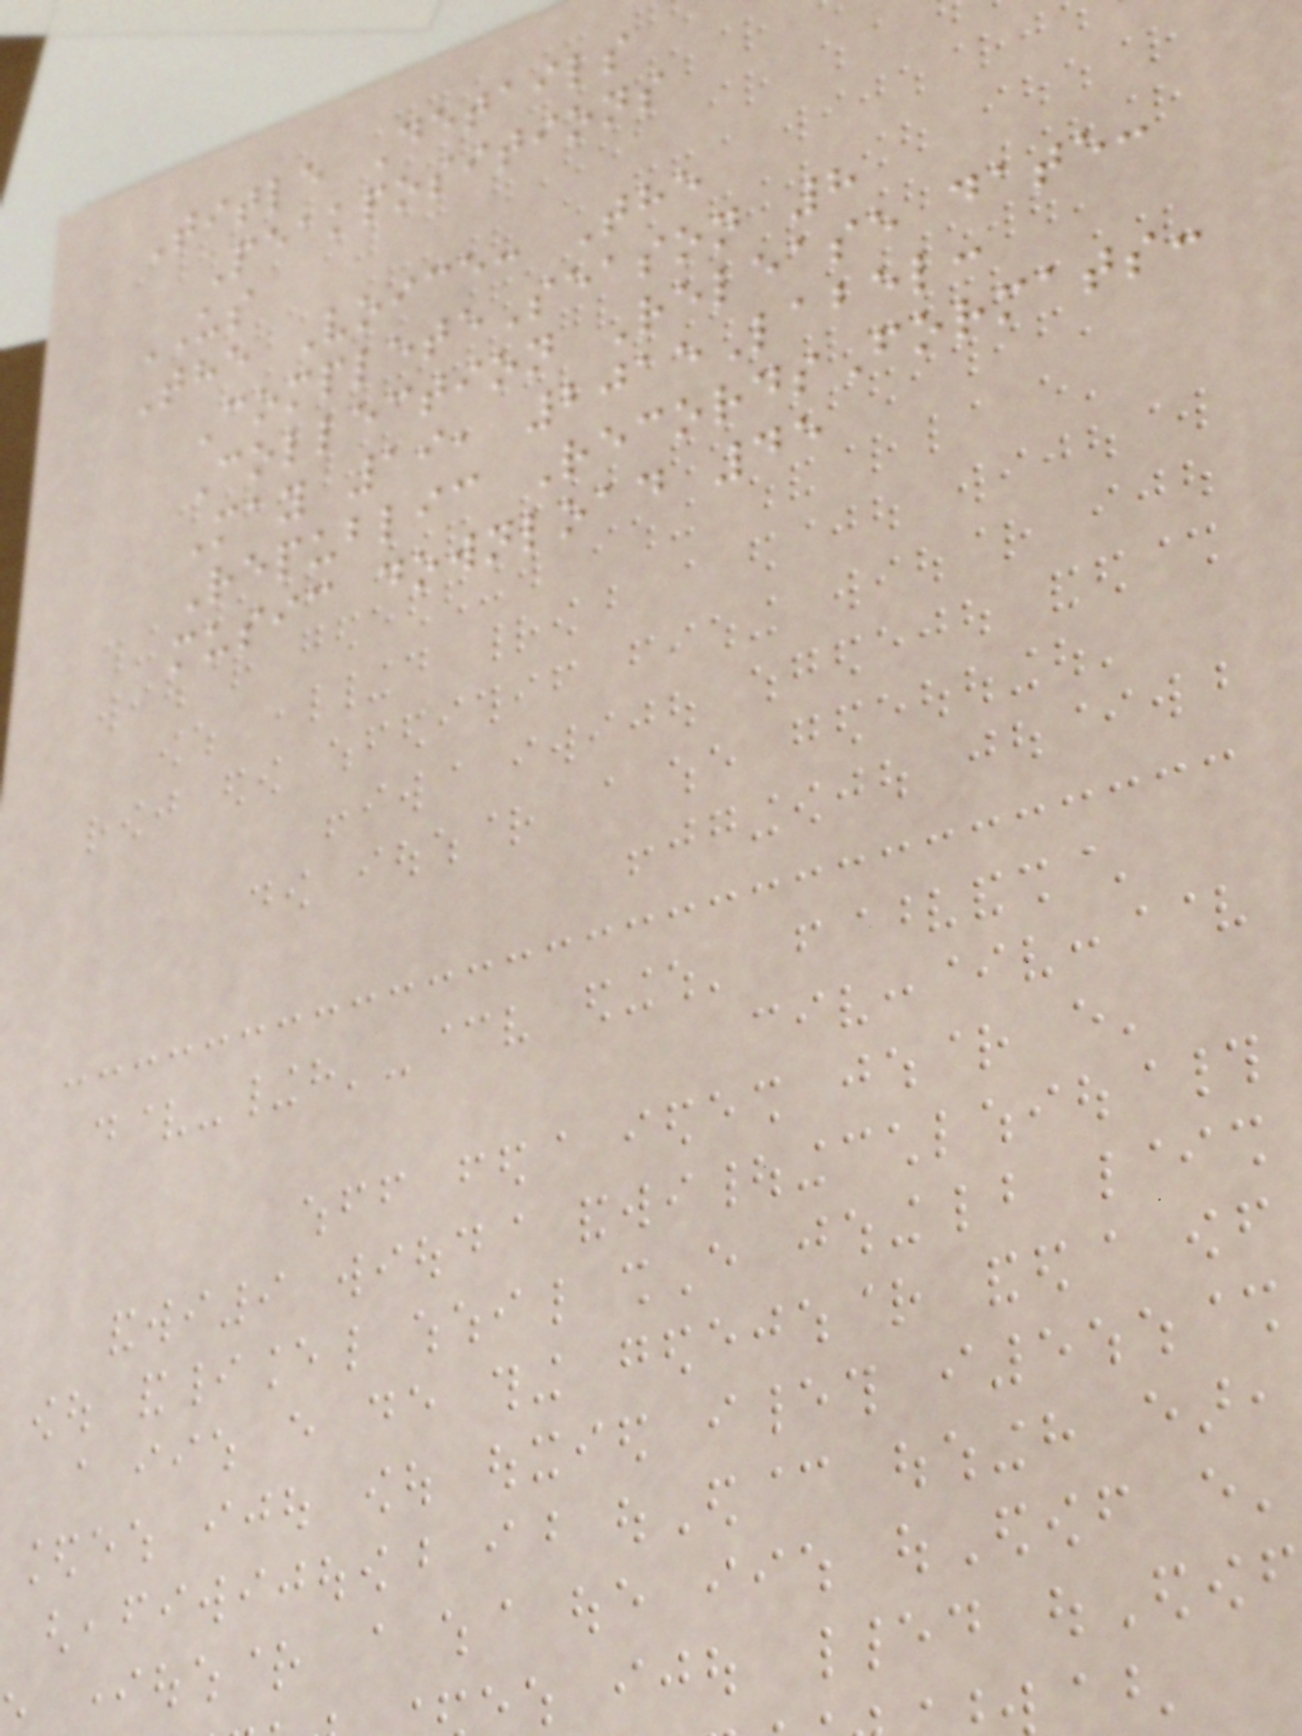Title Details
Peakpositions
US
The Voice: The
CompleteSeason 8
Collection Release date:
May 19, 2015Label:
Republic RecordsFormats:
music download 45
